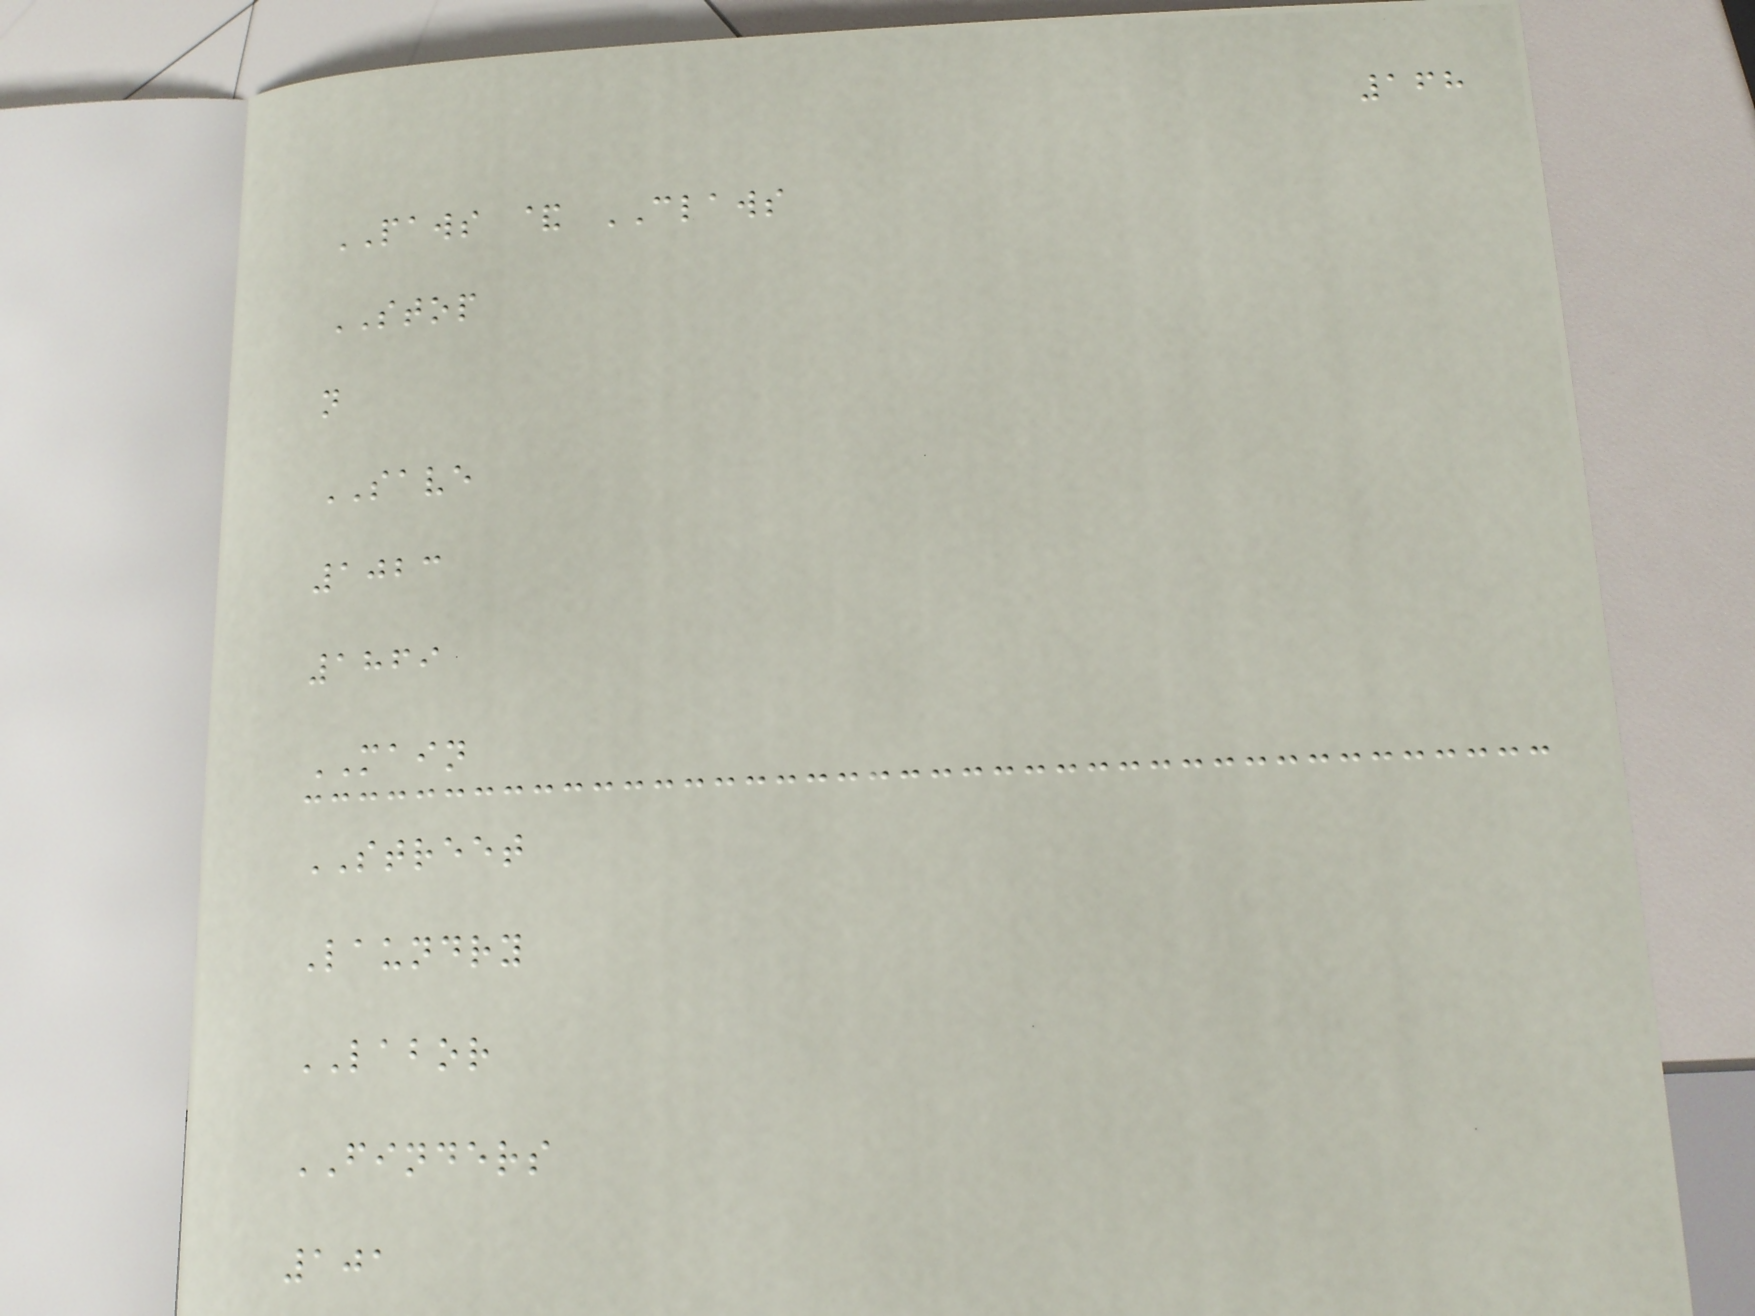168
PAWS & CLAWS
STOP
n
SAVE
1023
1869
MAIN
STREET
Laundry
LABOR
FINDERS
101
